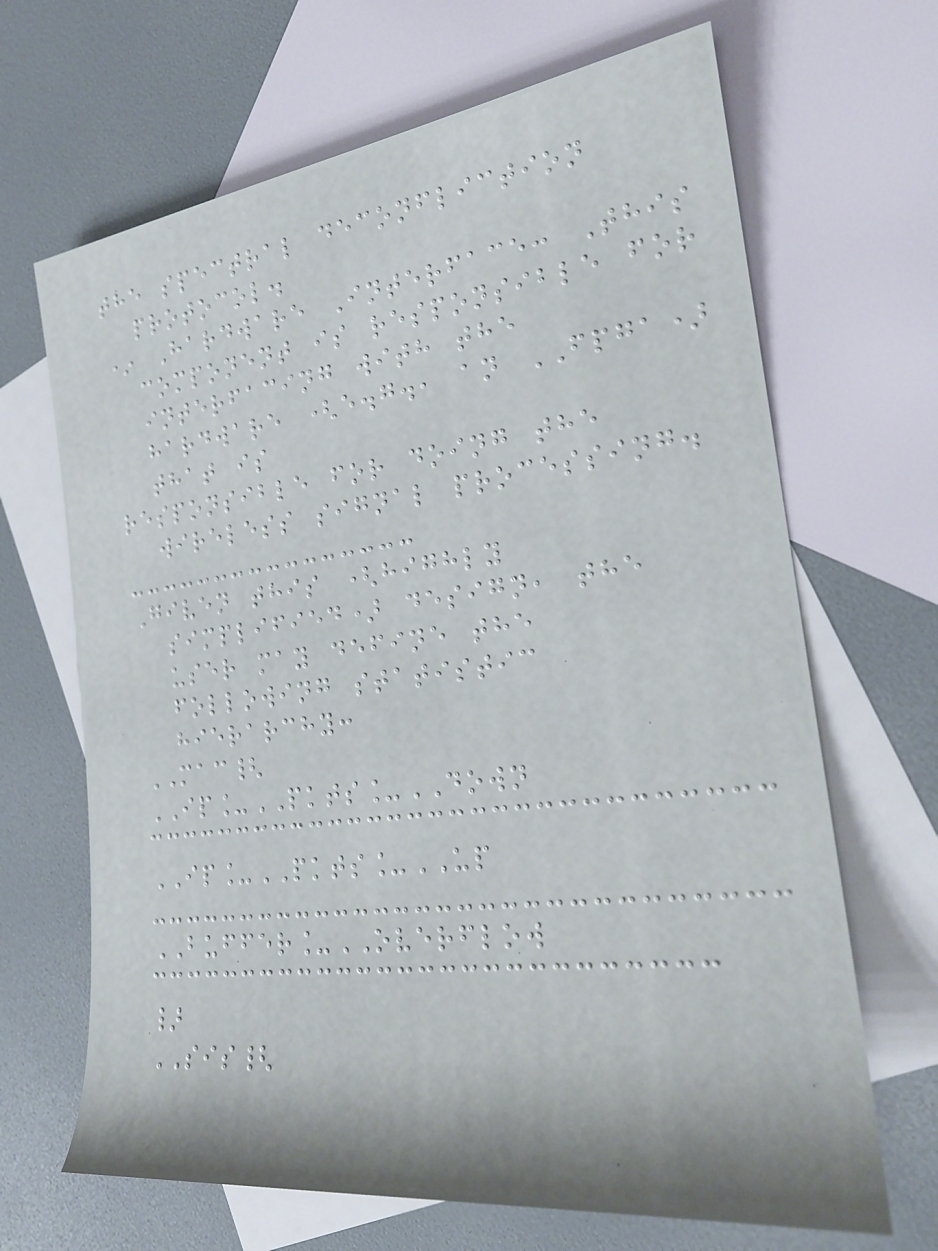the spectral deconfliction
protocol.
* Hardware Interface: This
component is responsible for
interfacing with the
hardware (e.g., an FPGA)
that is
responsible for doing the
wireless signal processing.
Given this (highly
simplified) design, the
user may define the
following statistic
hierarchy:
MAC{
IP_PKTS_DOWN
IP_PKTS_UP
BUFFER_OVERFLOW
}
SIS{
